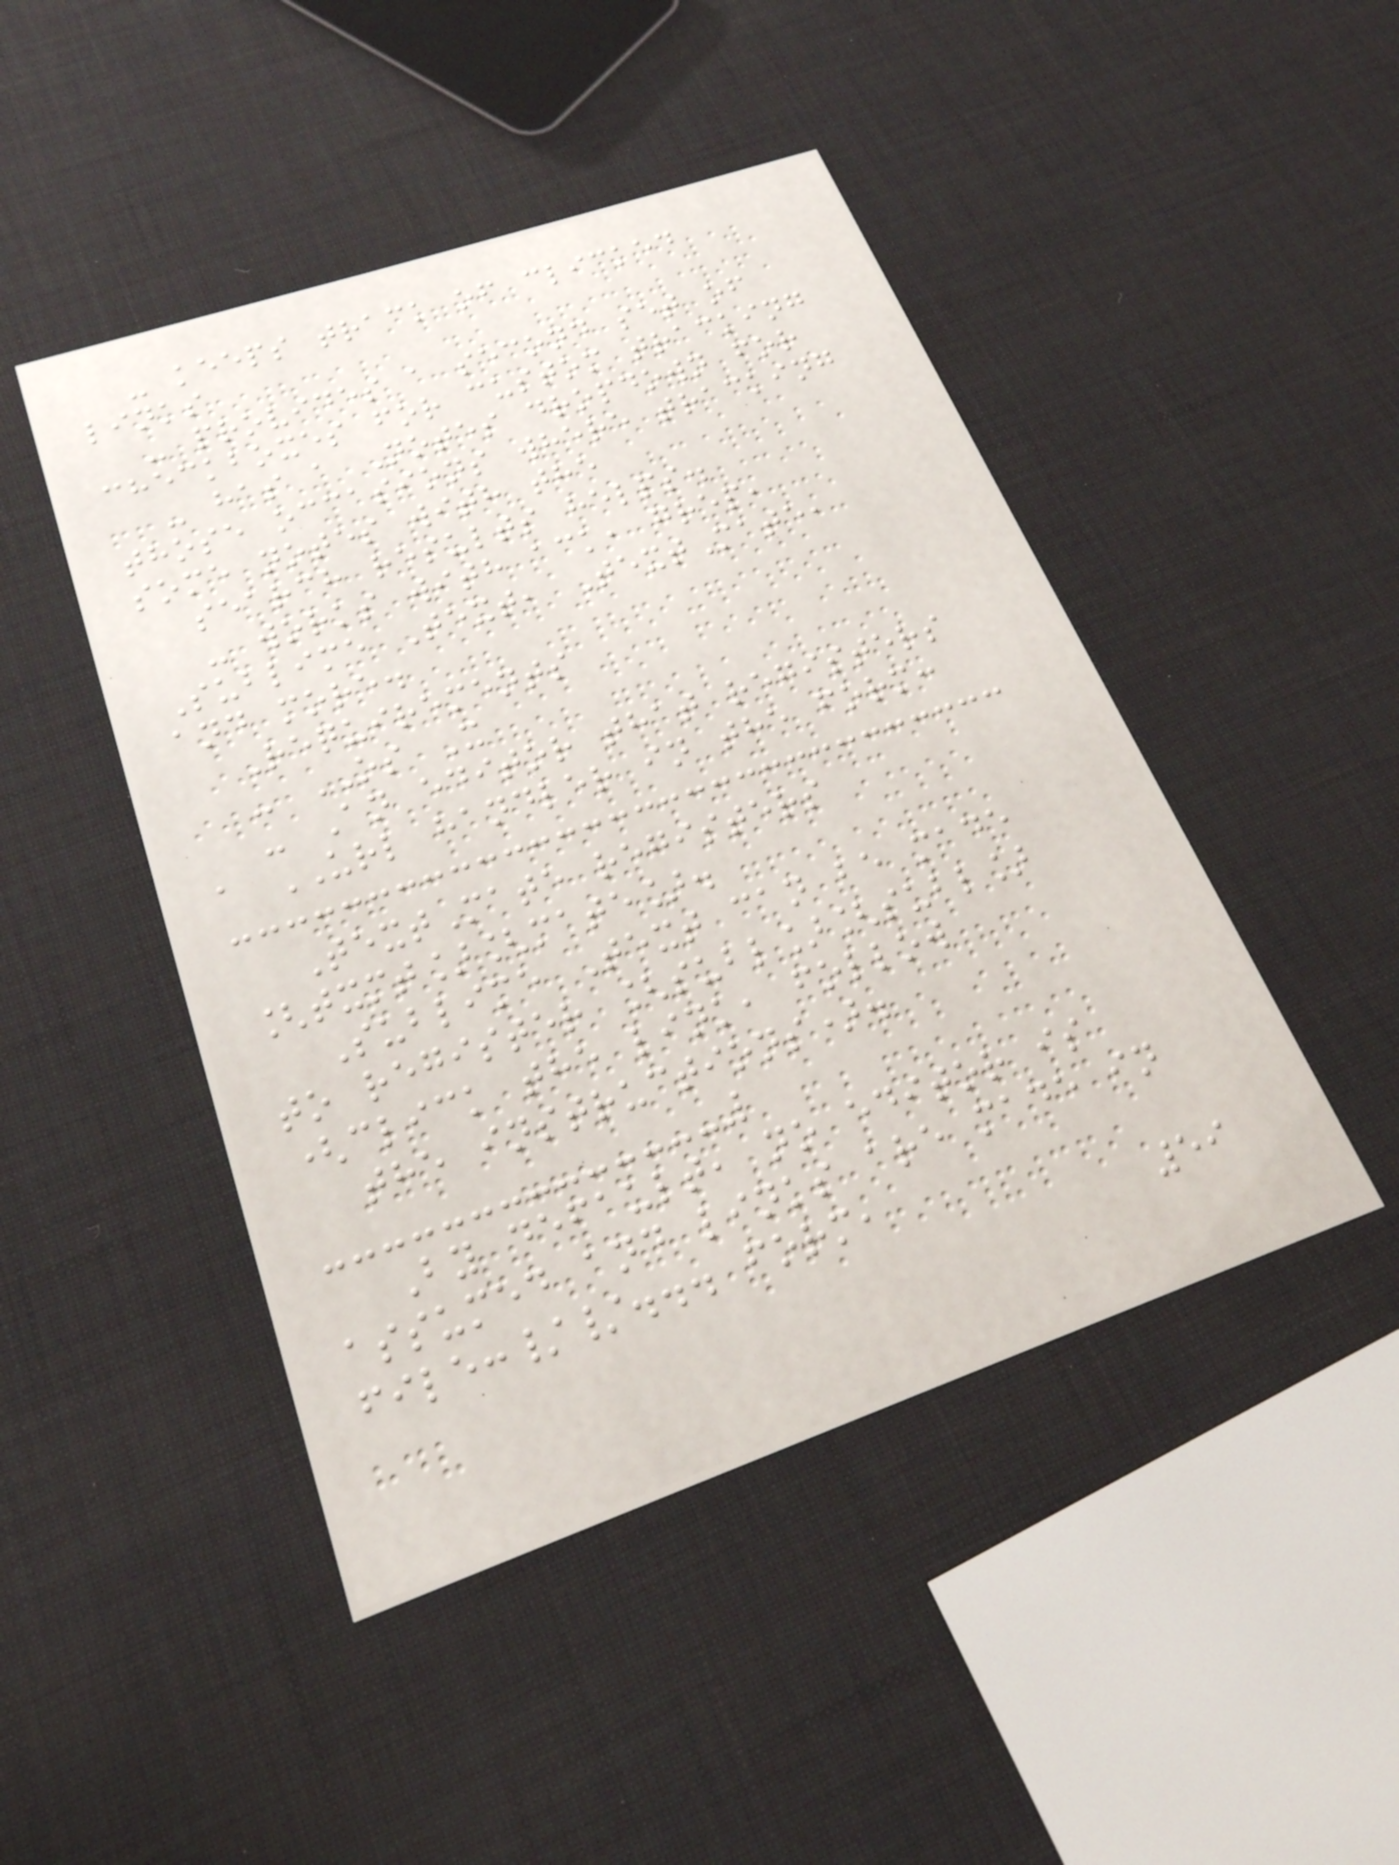- keeps track of clicked
links
- provides a second set of
checkboxes for custom tracking
- has a Notes dropdown for
those occasions where tracking
some notes with the
search results helps.
- works with ack, grep,
Sublime Text, TextMate,
and more.
Requirements
- OS X
- An editor that registers
a URL handler in the form:
TextMate registers
[txmt][mate].
Sublime Text can be made
to register [subl][subl]
(click the link, follow
the instructions).
By default, no editor is
assumed and links are made in
file://... form,
59
